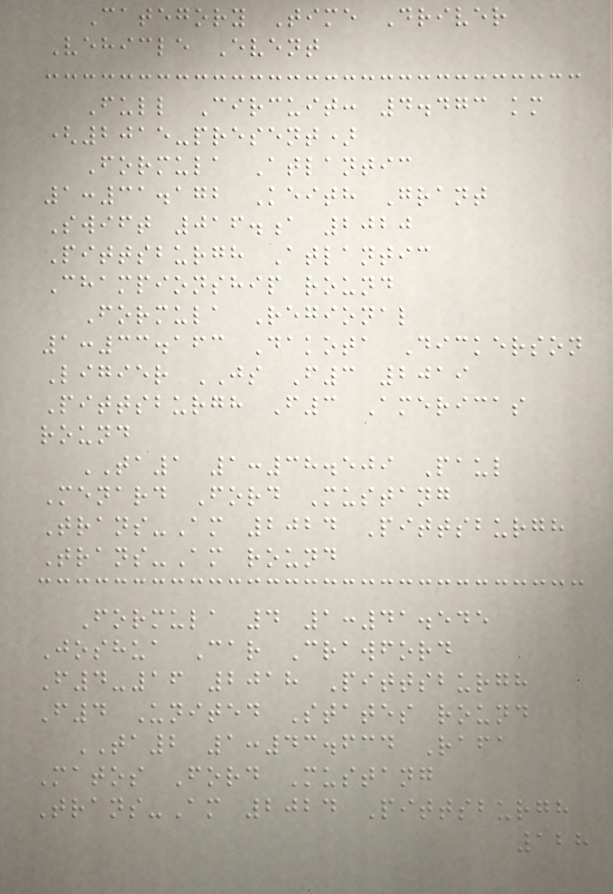Category Time Driver
Vehicle Event
Full Circuit: 4.473 km
(2015-present)
Formula Atlantic
1:31.172 Keith Grant
Swift 016.a 2020
Pittsburgh Atlantic
Championship round
Formula Regional
1:33.163 Dakota Dickerson
Ligier JS F3 2019
Pittsburgh F3 Americas
round
TA1 1:38.509 Paul
Menard Ford Mustang
Trans-Am 2024 Pittsburgh
Trans-Am round
Formula 4 1:41.545
Joshua Car Crawford
F4-16 2018 Pittsburgh
F4 United States round
TA2 1:43.634 Rafa
Matos Ford Mustang
Trans-Am 2024 Pittsburgh
128
